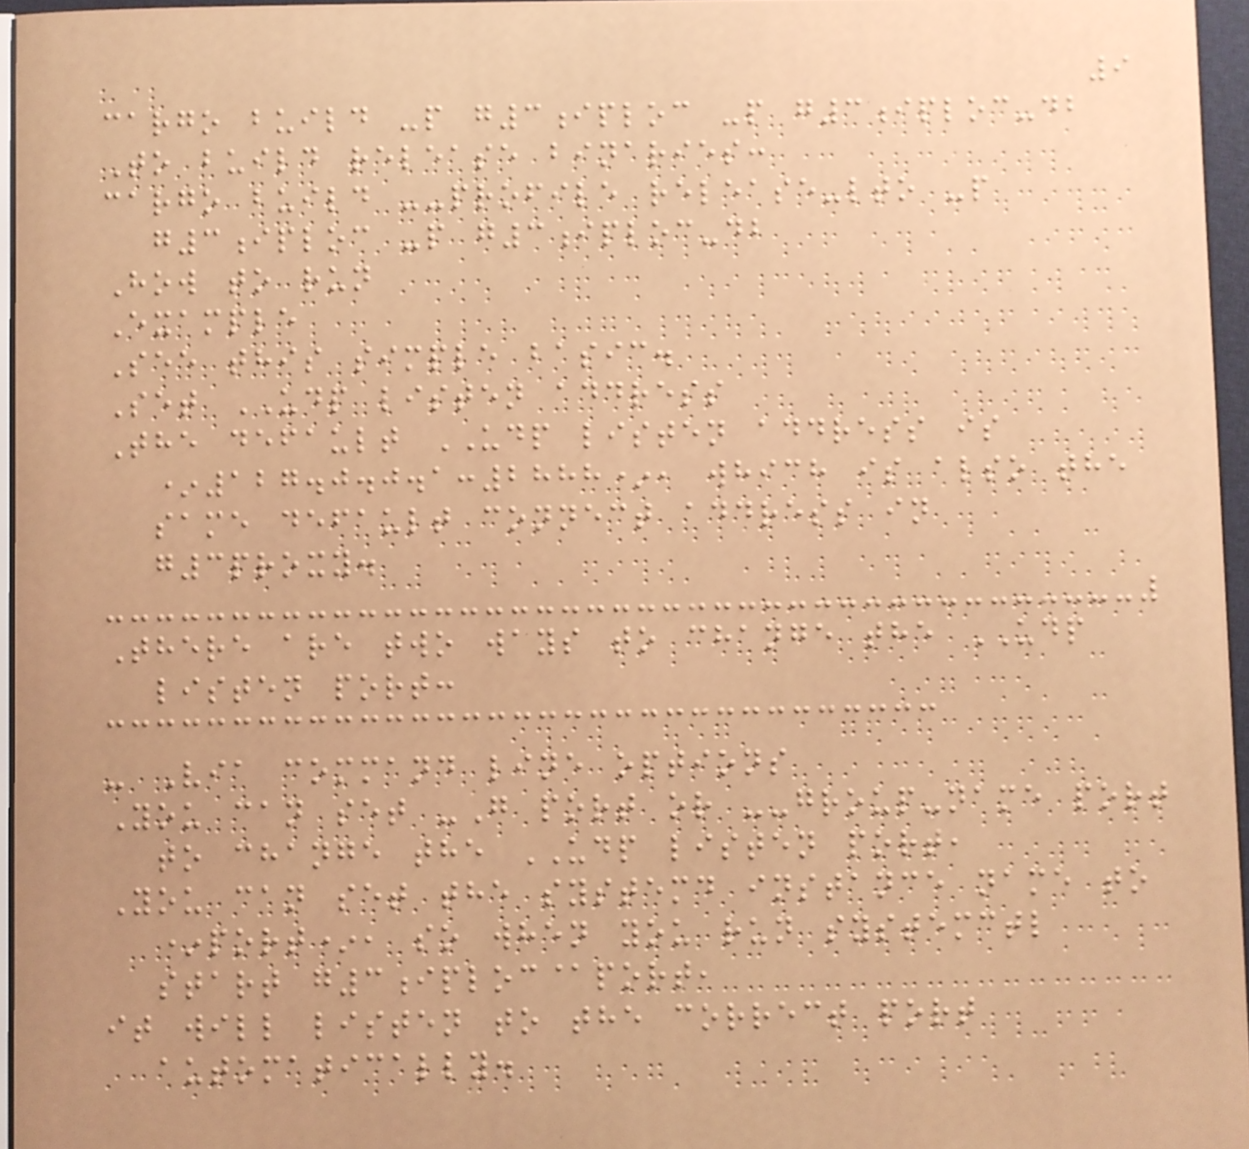9
cargo build -p g3iploc -p g3iploc-db
To build release binaries:
cargo build --profile release-lto -p
g3iploc -p g3iploc-db
How to run
Example
See this simple basic.
Set UDP listen address
The default UDP listen address is
*127.0.0.1:2888*, which is also the
same default connect address in
g3proxy.
There are two ways to change the UDP
listen port:
- Via command line options
You can set -G port or --group-name port
to change the UDP listen port,
You can set the systemd instance name to
*port*, so when you run systemctl
start g3iploc@port,
it will listen to the correct port
automatically.
